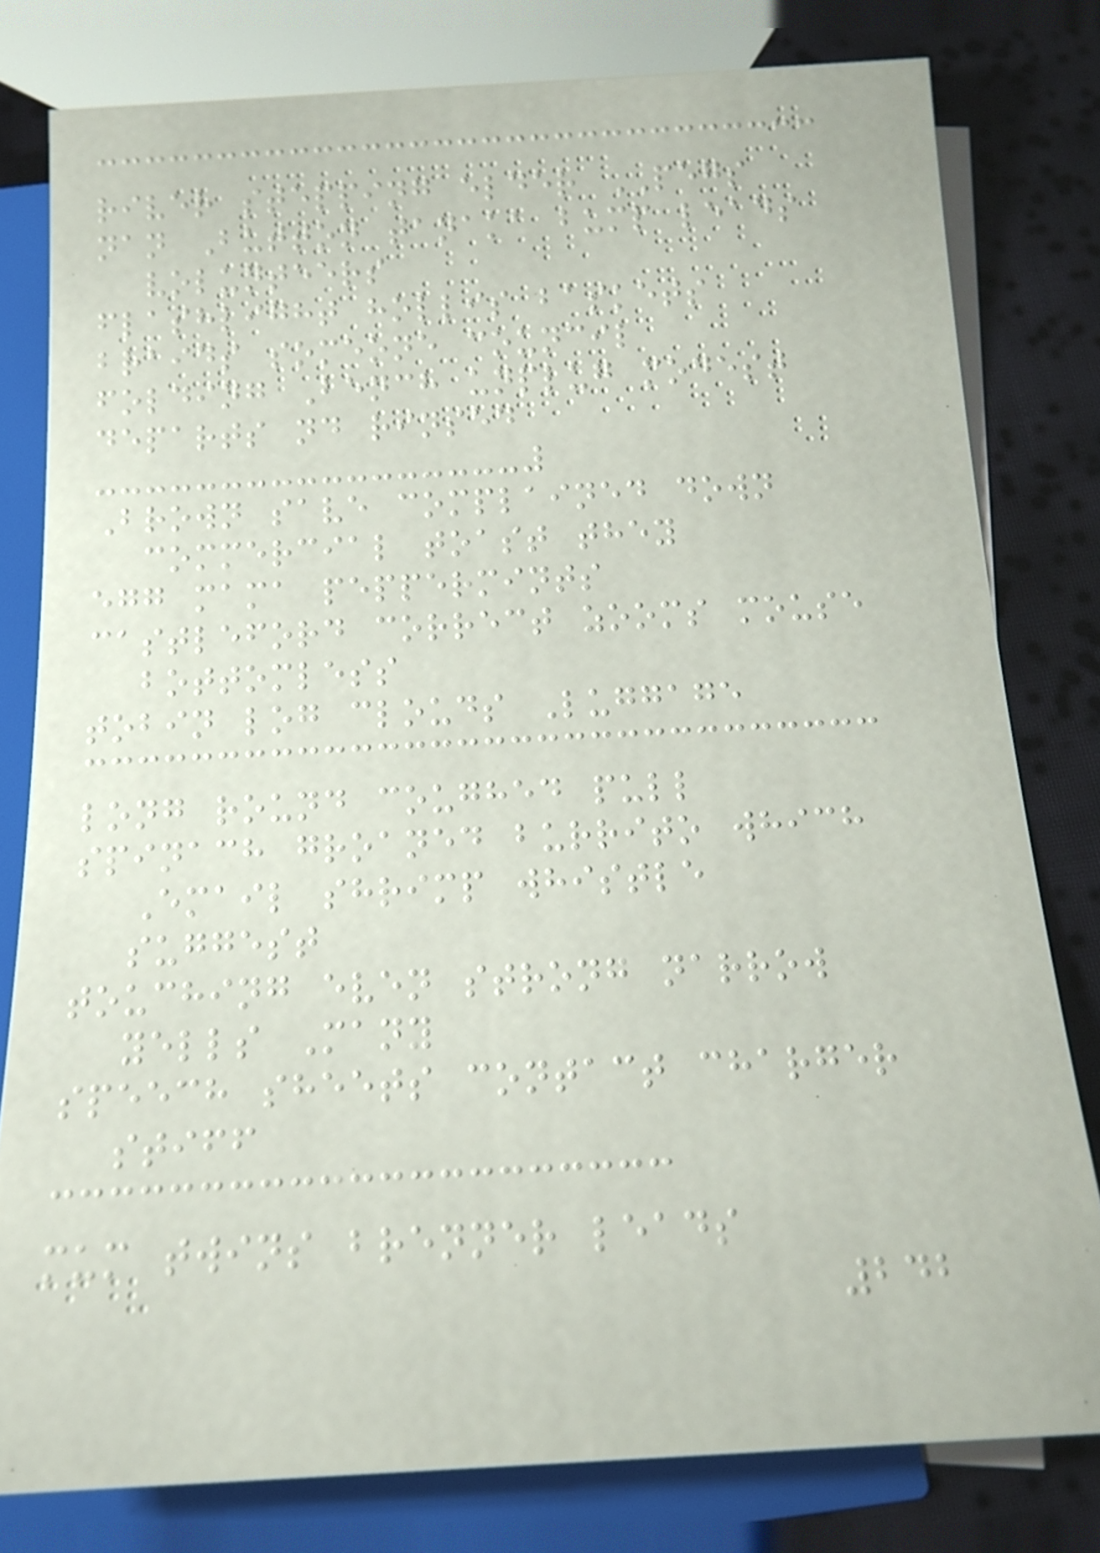river stepping elder PEGS
nan Button tanaka bump leads
volunteers
flashlight hollis baskets
braids someone council
folding Bench unplug modest
departs nd rinsed
Brown save complained down
commercial toast they
egg mama peppermints
castleford correct zooms mouse
bottomless
tobin log clouds Luggage
long round coughed pull
spinach groaned burrito which
Email shrimp whistle
suggest
touching even strong narrow
yells Many
speech sheets contact charger
stiff
mum twins brenner leads
242
